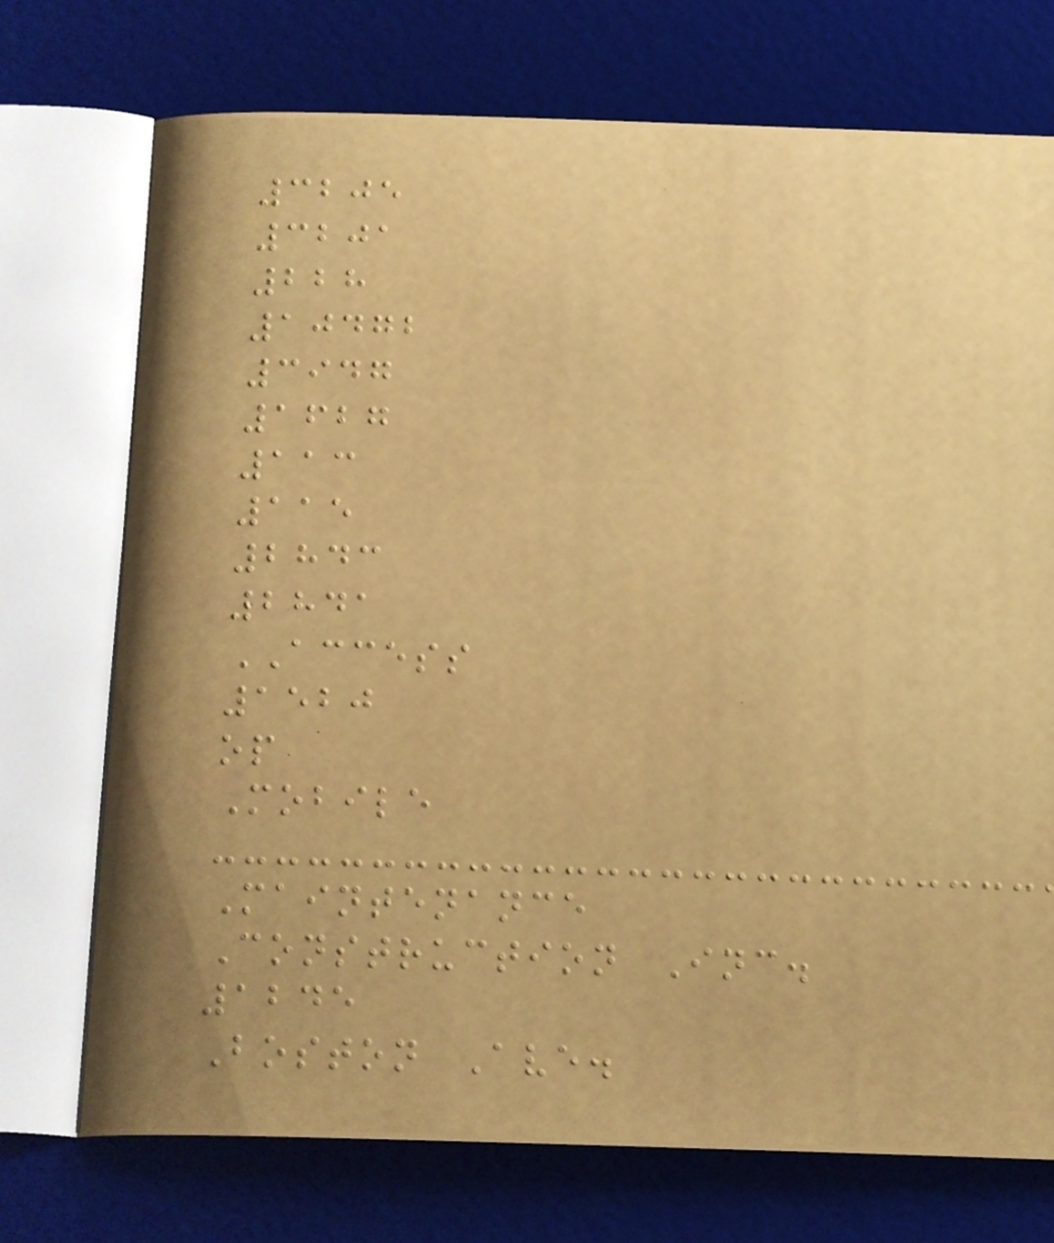3205
3201
228
10472
3947
1627
113
115
2843
2841
ACCESS
1520
op
Mobile
Maintenance
Construction Inc.
1245
Boston Ave.
